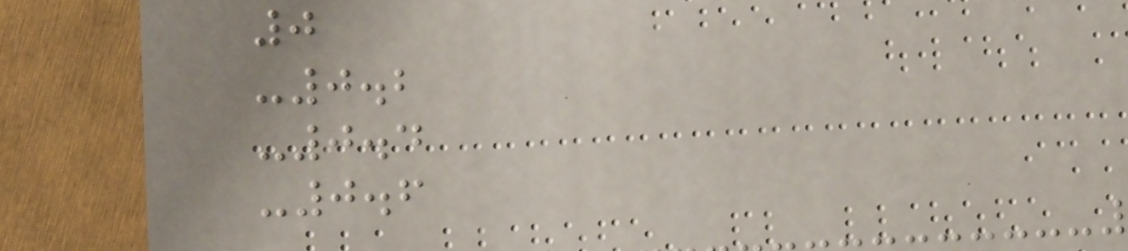0
-0.2
-0.4
-0.6
